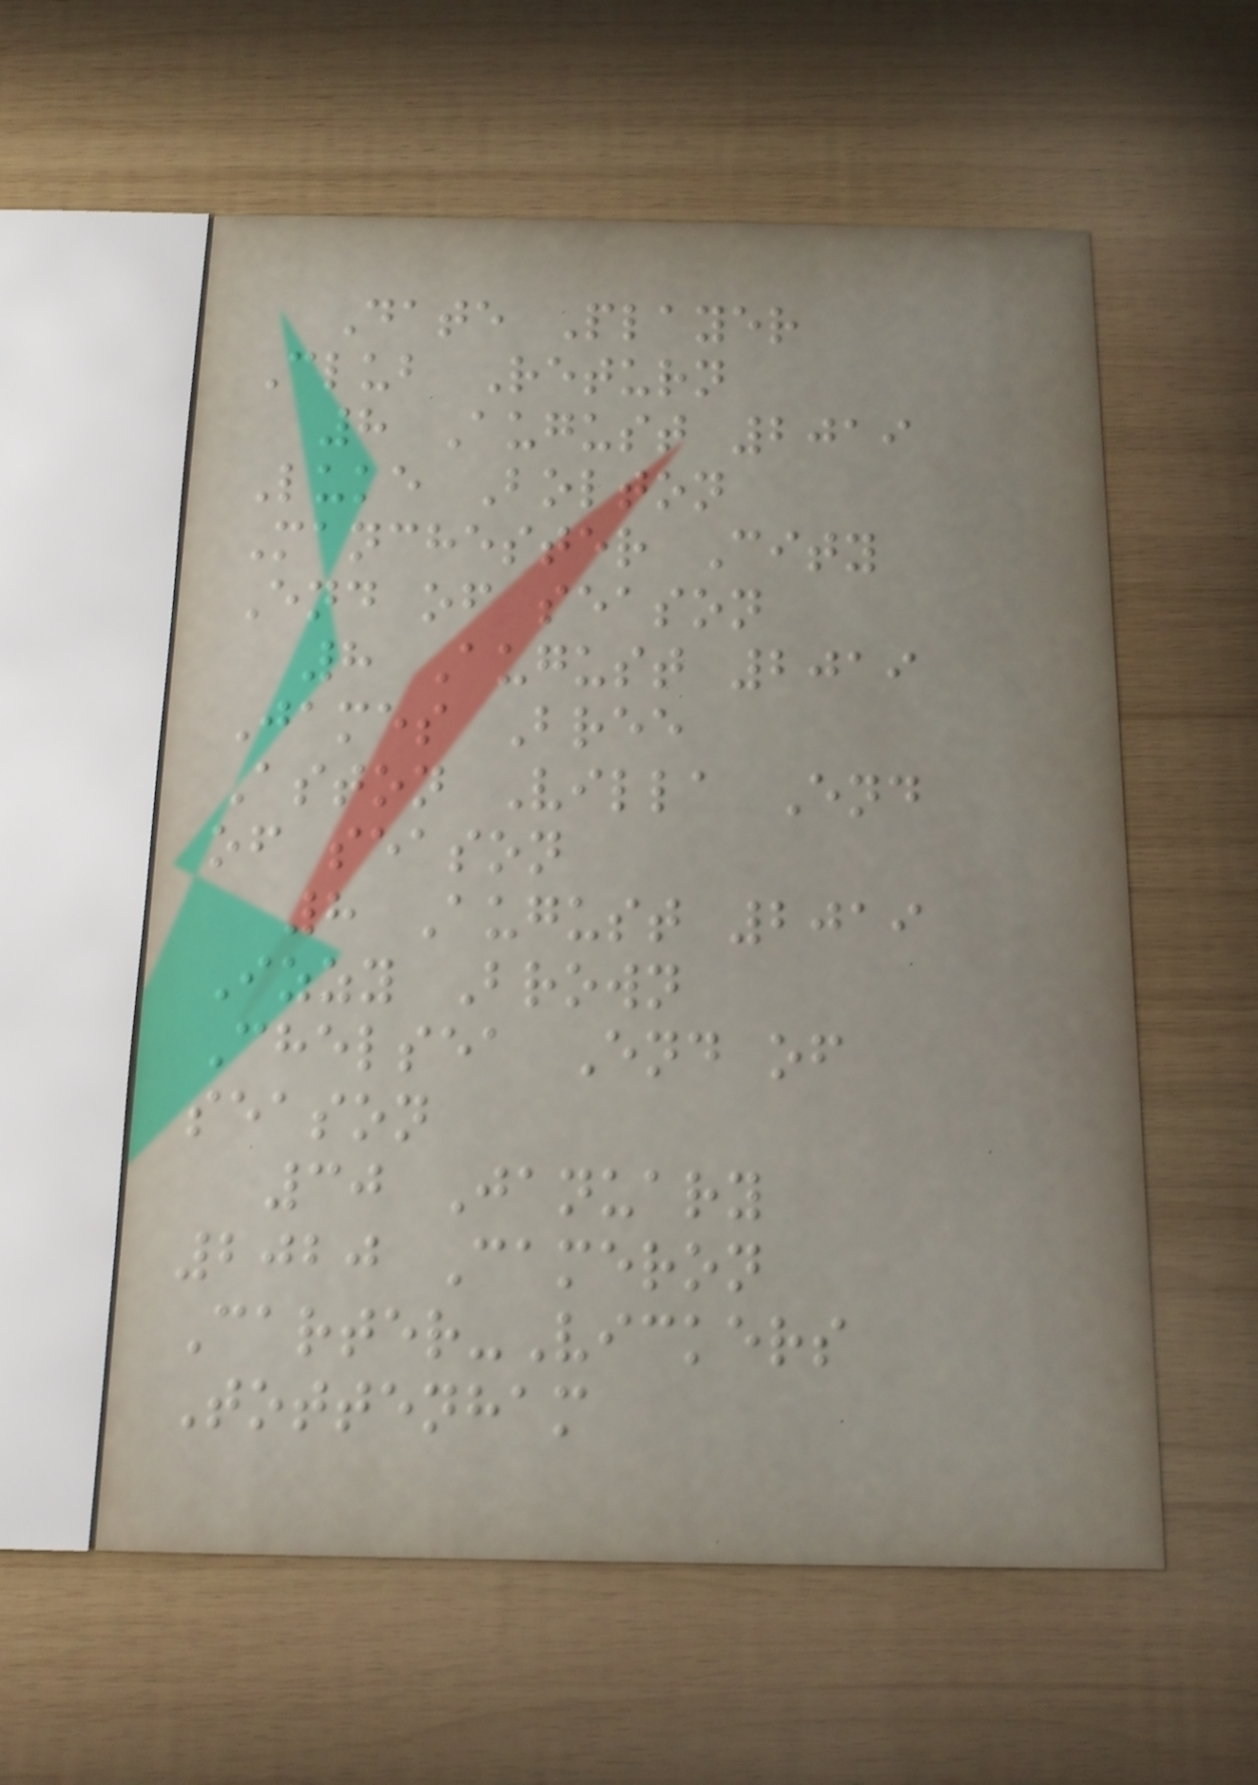Date Player
Club Return
8 August 2019
Luke Bolton
Manchester City
End of season
8 August 2019
James Bree
Aston Villa End
of season
8 August 2019
Izzy Brown
Chelsea End of
season
30 January
2020 Cameron
Carter-Vickers
Tottenham
